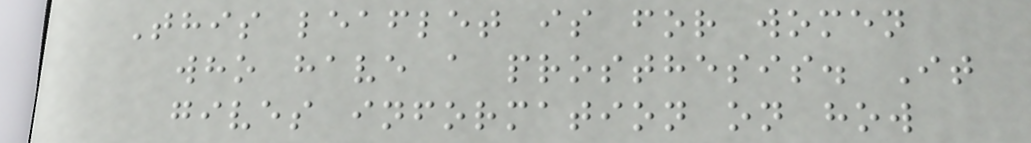This leaflet is for women
who have a prosthesis. It
gives information on how
